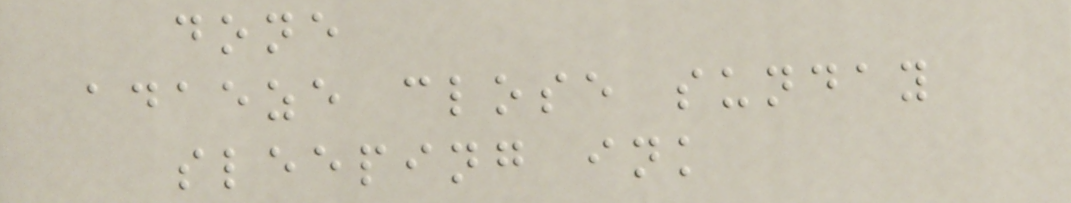done
adaeze close sunday
sleeping ink
